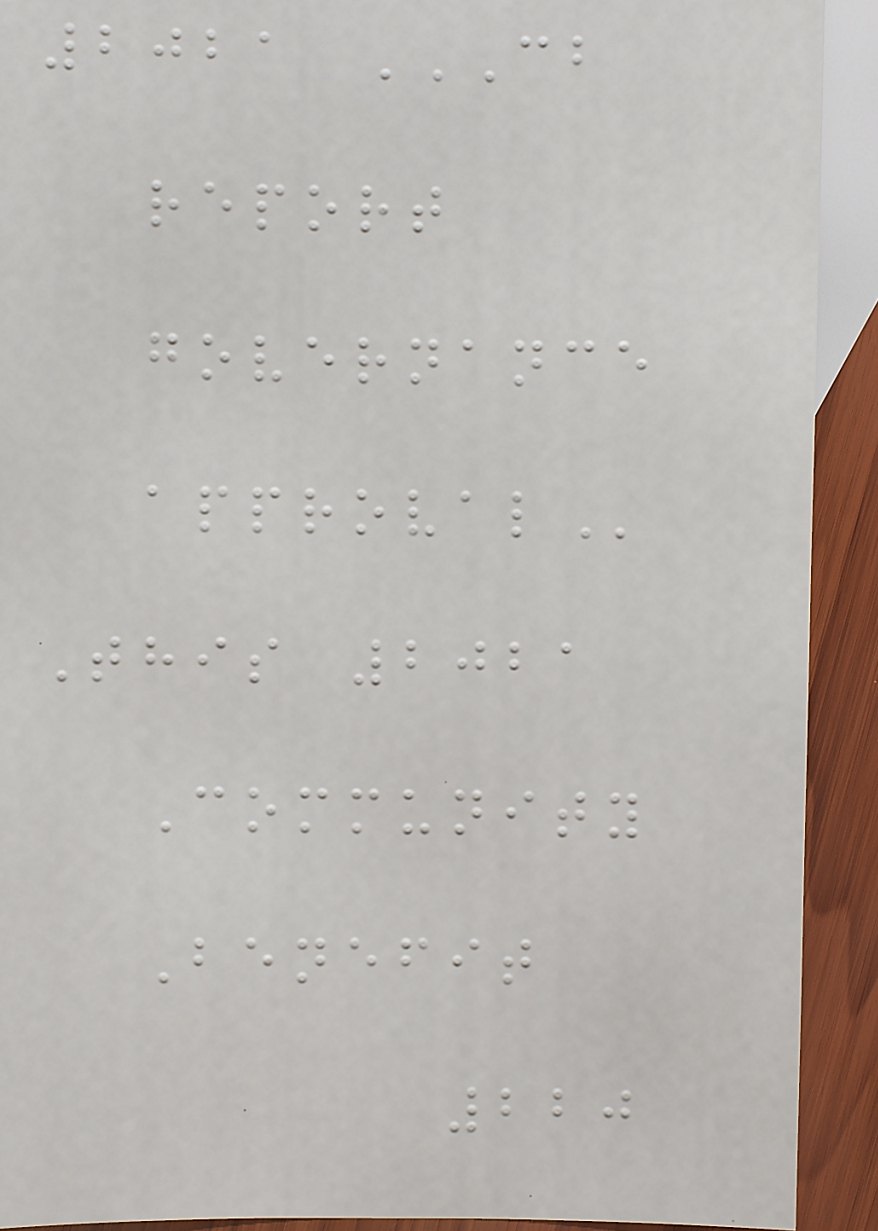2021 CB
REPORT
GOVERNANCE
APPROVAL
This 2021
Community
Benefit
220
